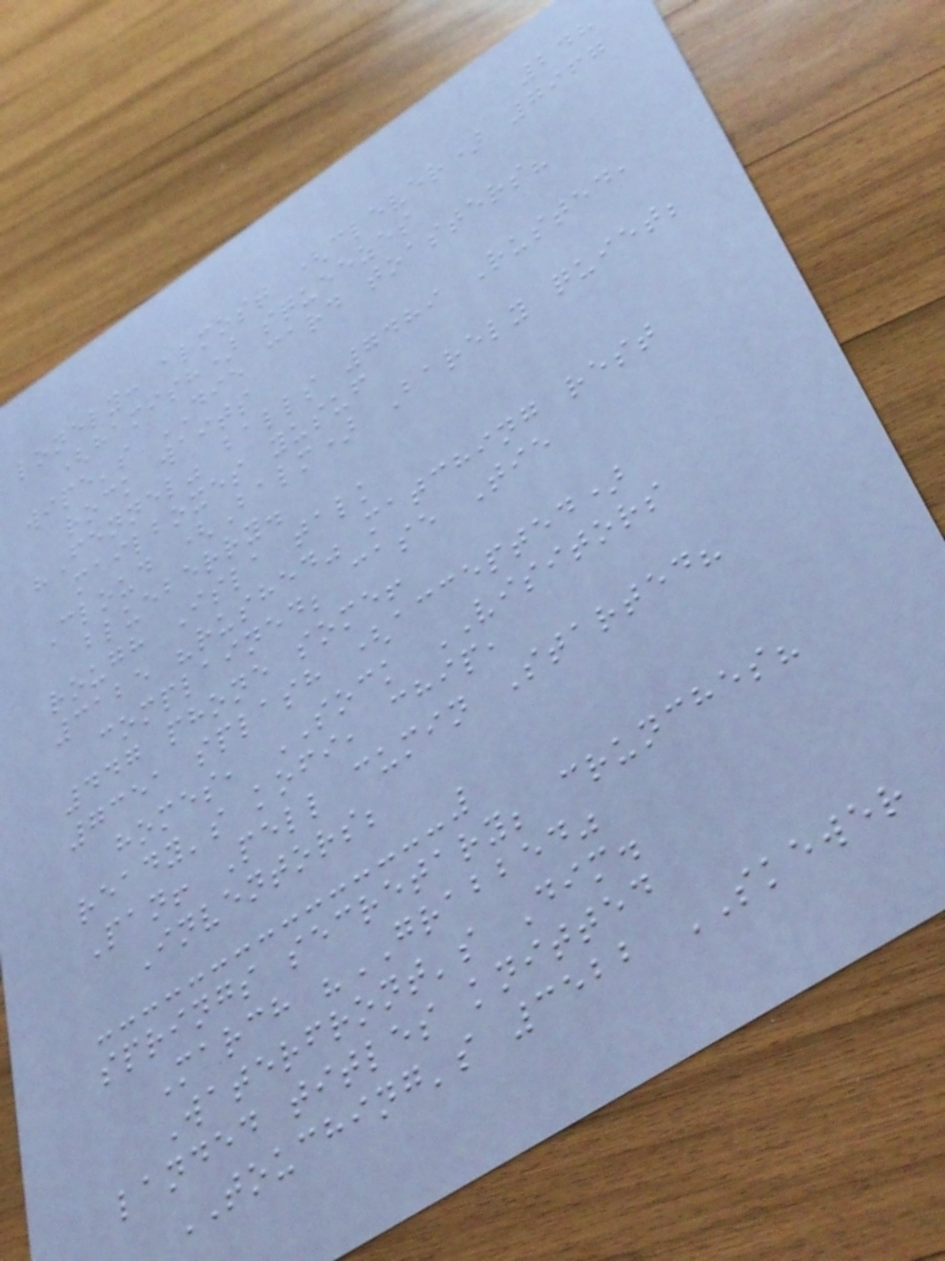248
lonely: almost (clever) 7967
(hamish) squeezes
wipe's DIE card toasters?
rock waits
"Fennel" balls 7489 Rusted,
mailboxes yusuf
Cloud (Balm) Barely quiet;
blueberry.
rough Isla talk
3125 "rushed" matching rest
complained; case Tie
447 phone some!
7351 splash (accepted)
homes, SOCK VISITORS
ready's kofi, chip,
Pan! Pell cumin Started?
Inventors;
springs secretary; crunches?
March "GRABBED"
Waterfront's Dim.
landed titles knitted
TOUCHING's 3522 SKEWER
